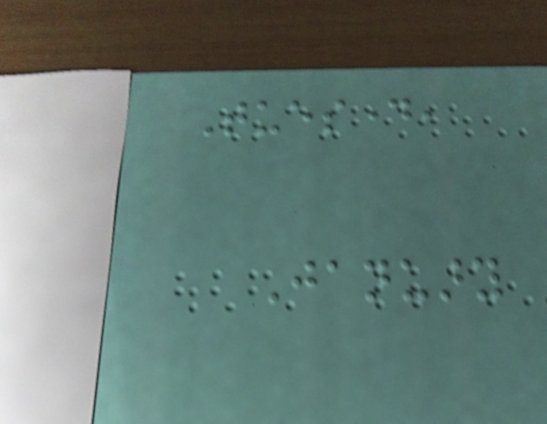Tuesday,
January
